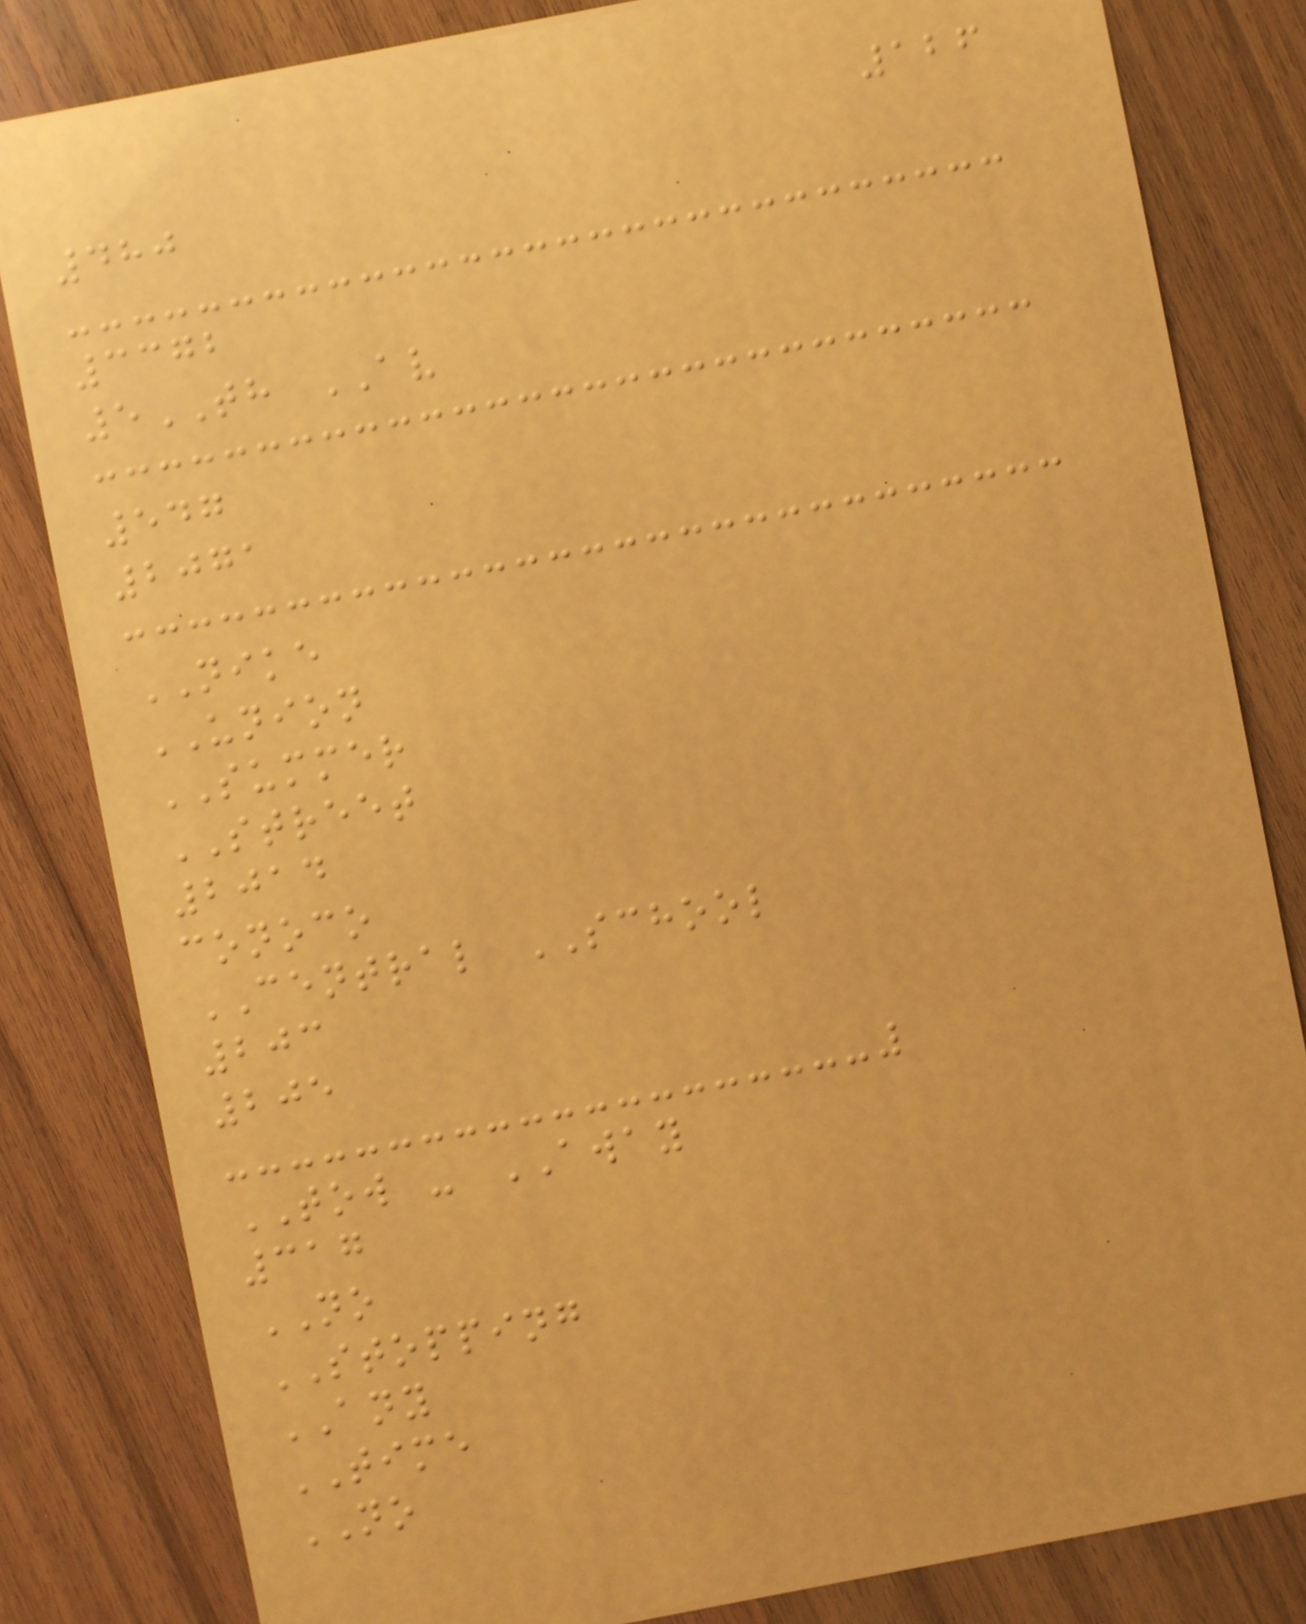126
480
3372
5TH AV
547
2071
NIKE
UNION
SUMMER
STREET
2014
conoco
CENTRAL SCHOOL
203
205
TOW - AWAY
317
NO
STOPPING
ANY
TIME
NO
